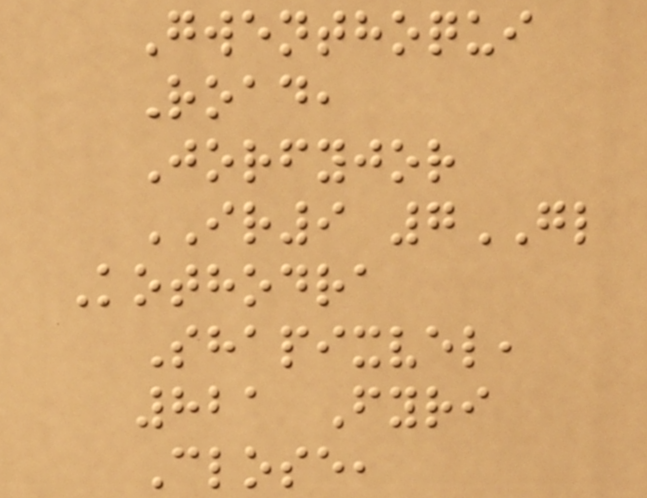Gwenthoqui
Road,
Jorfyjor
IR9 7GL
Kothodra
Shapixvel,
821 Fyri
Close,
